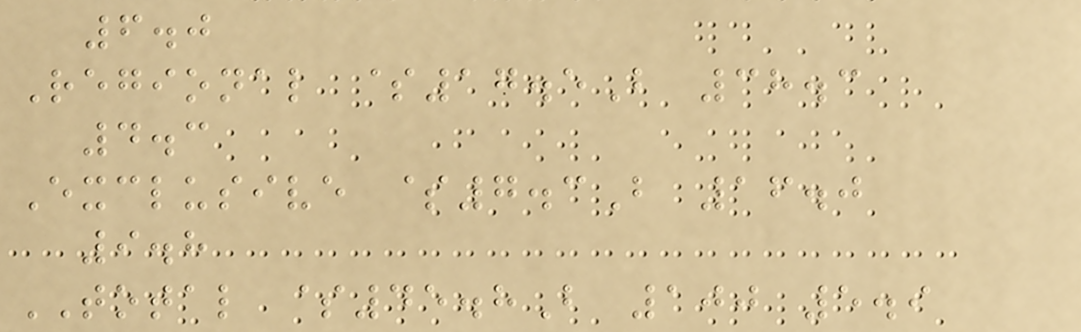6.0
Regional $17.5B 38.3
4.3
Exclusive $7.3B 16.0
9.8
TOTAL $45.8B 100 5.9
